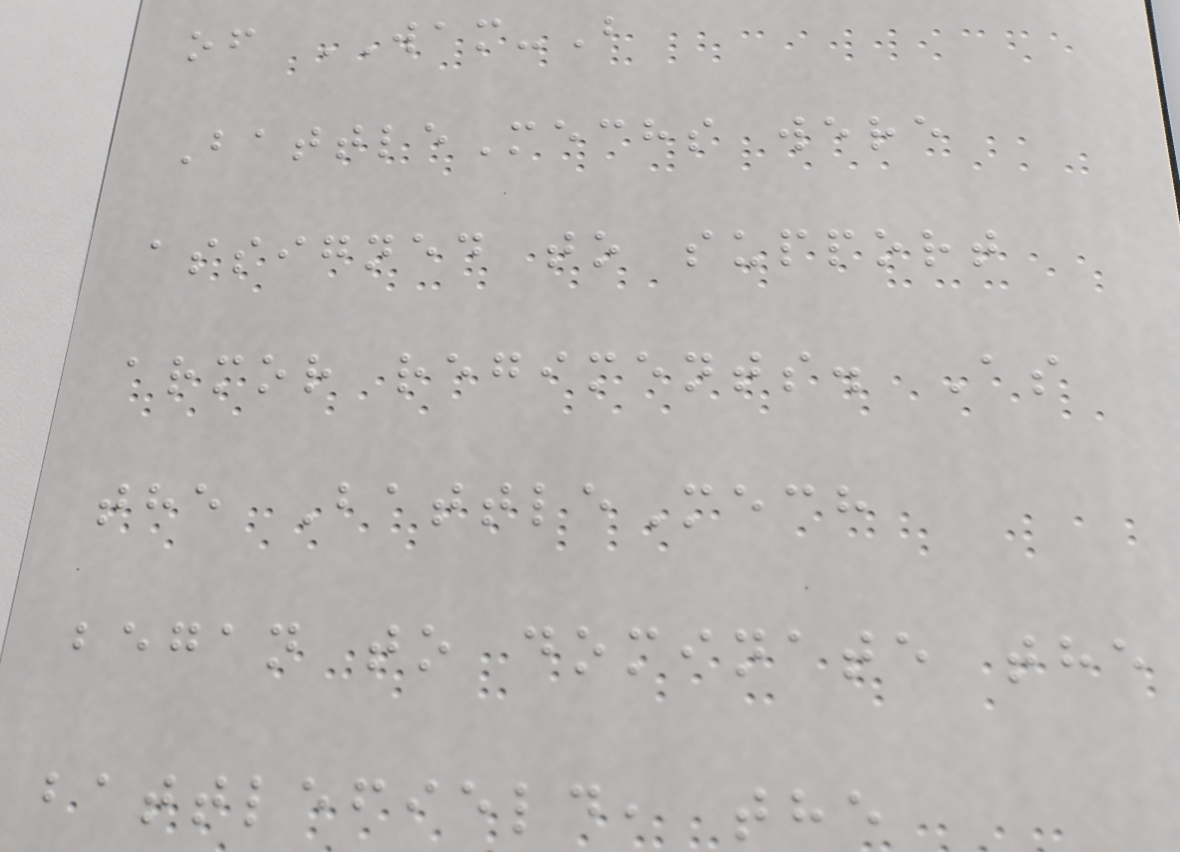of WAM-B
BattleMechs were
assigned to support
armor regiments. As
the BattleMech
began to dominate the
battlefield, the
